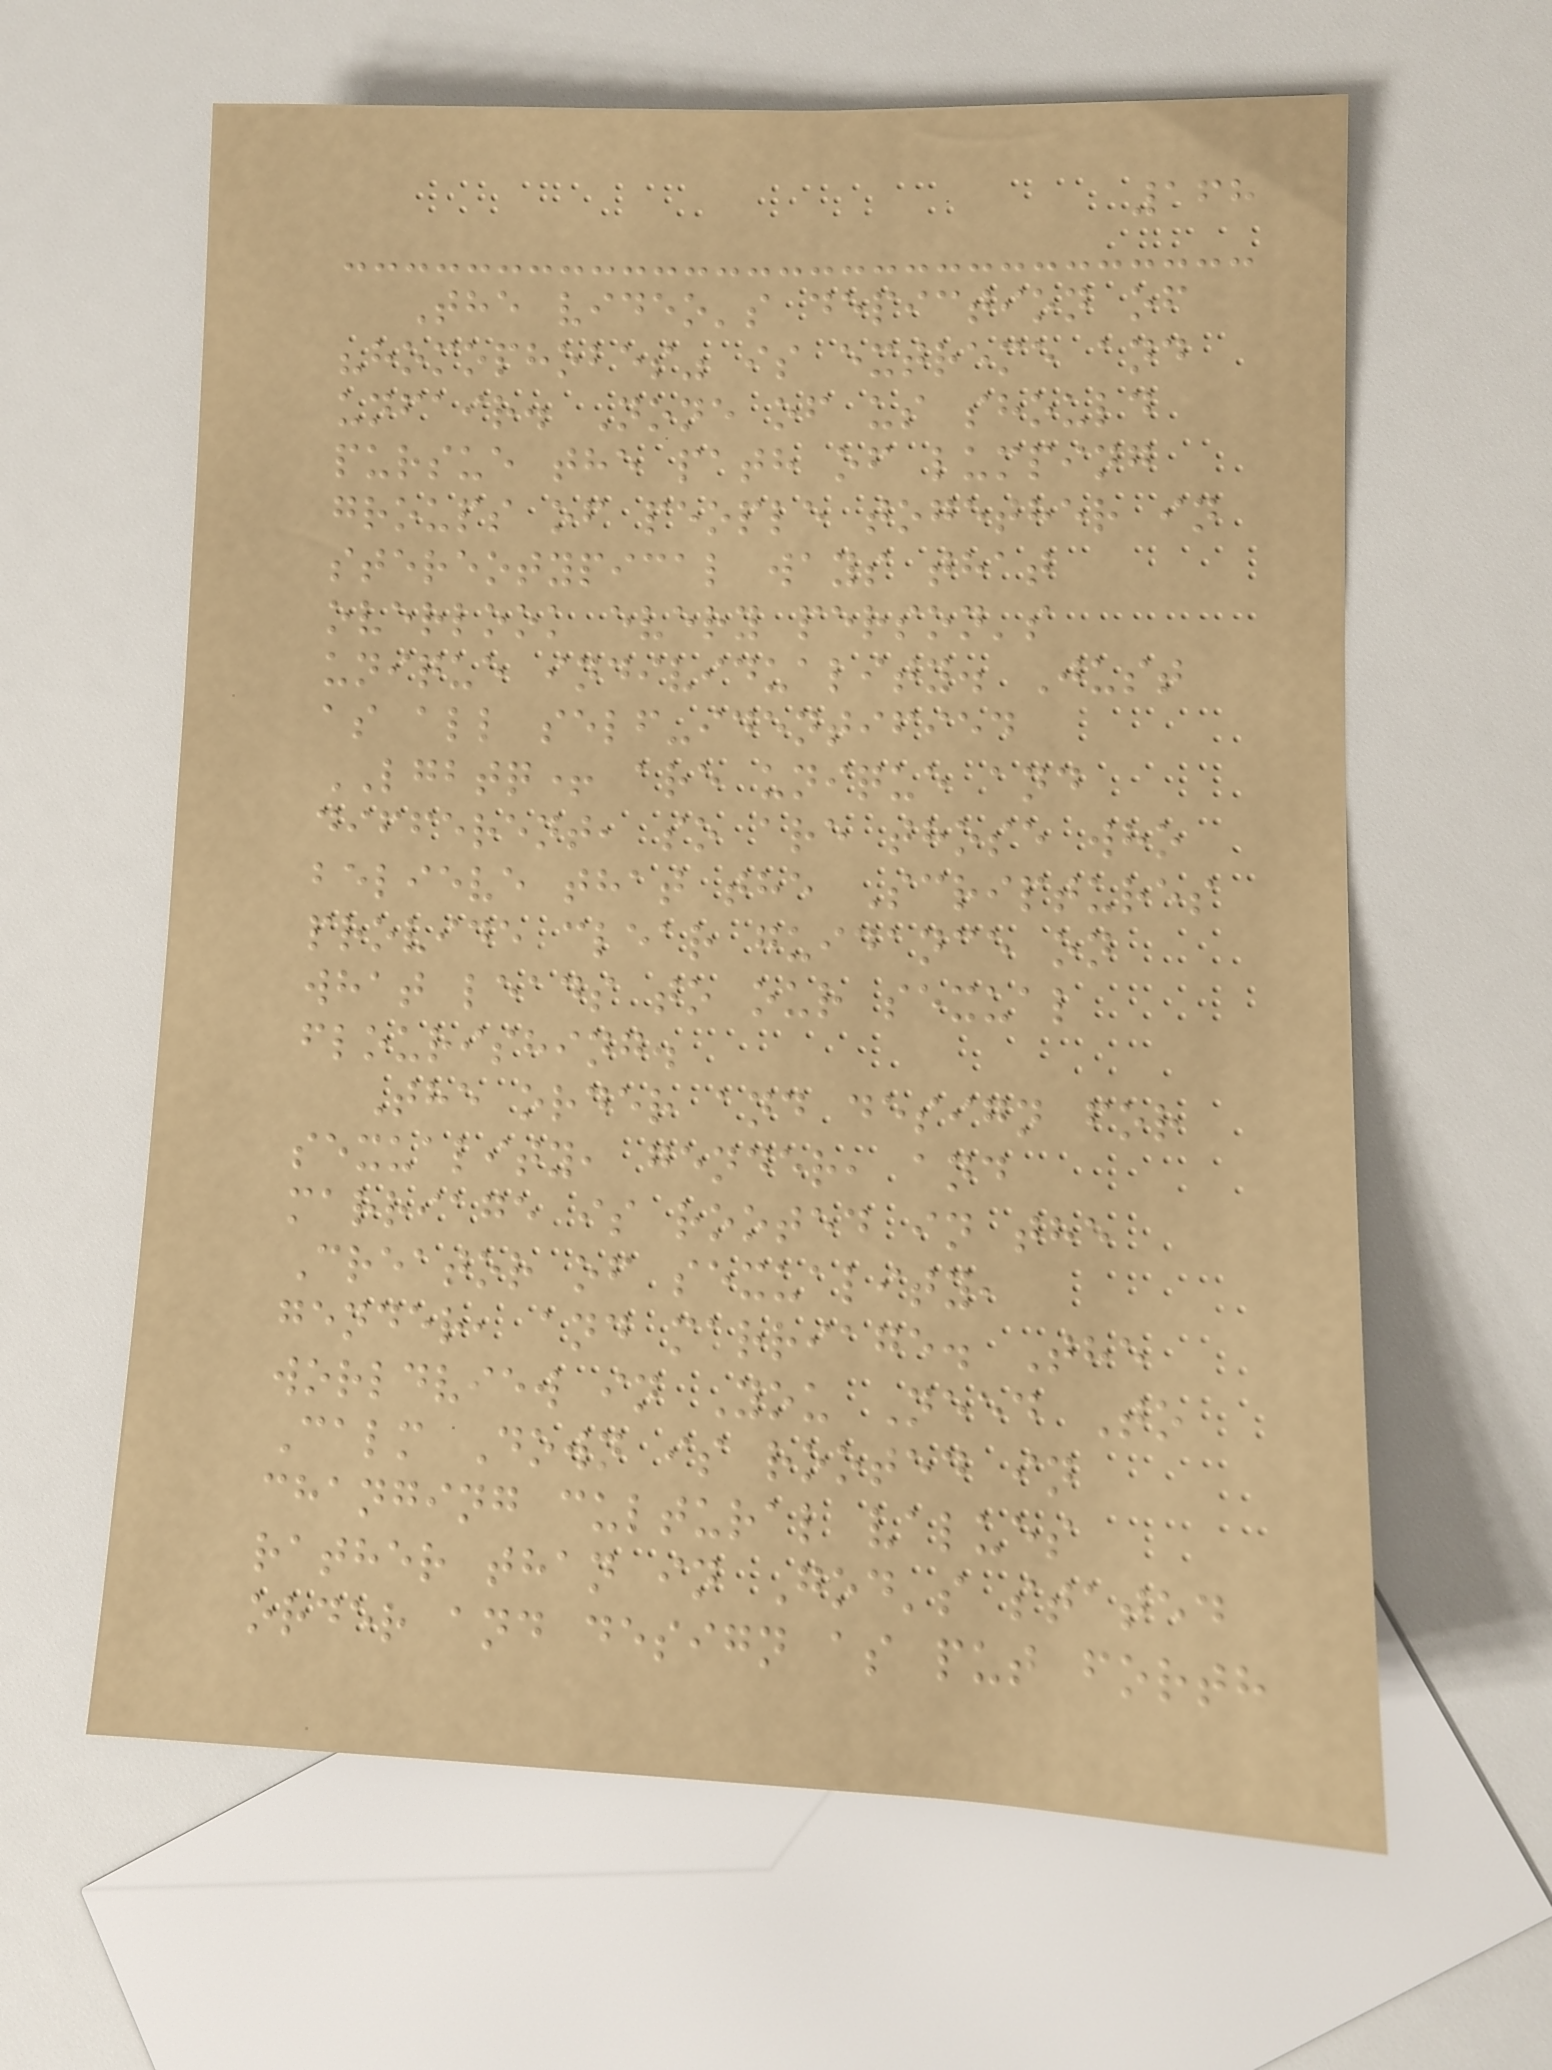168
The video's depiction of
"homophobes" is extreme and
unfair. None of us should
pursue the path of lumping
groups of people together in
stereotypical ways that
overlook every person's
unique individuality. Just
as all self-identified
LGBTQ+ are unique and
different, so are those who
believe that the Scriptures
provide clear guidance on
what leads to our sexual
flourishing.
The order and design for
sexuality, gender, and
marriage is rooted in the
Creator of sexuality,
gender, and marriage. The
worldview in You Need To
Calm Down is rooted in
changing cultural values
rather than in God's stated
order and design as put forth
